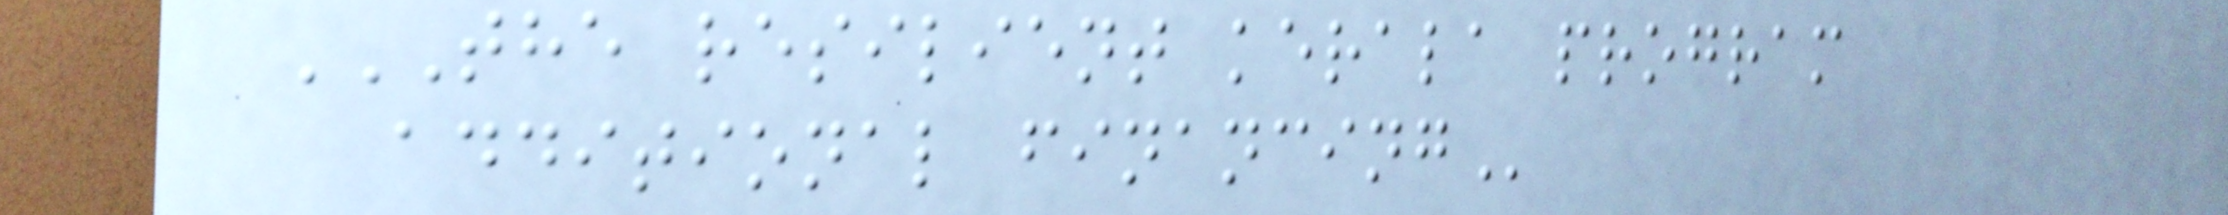THE RESILIENT KERALA PROGRAM
ADDITIONAL FINANCING
